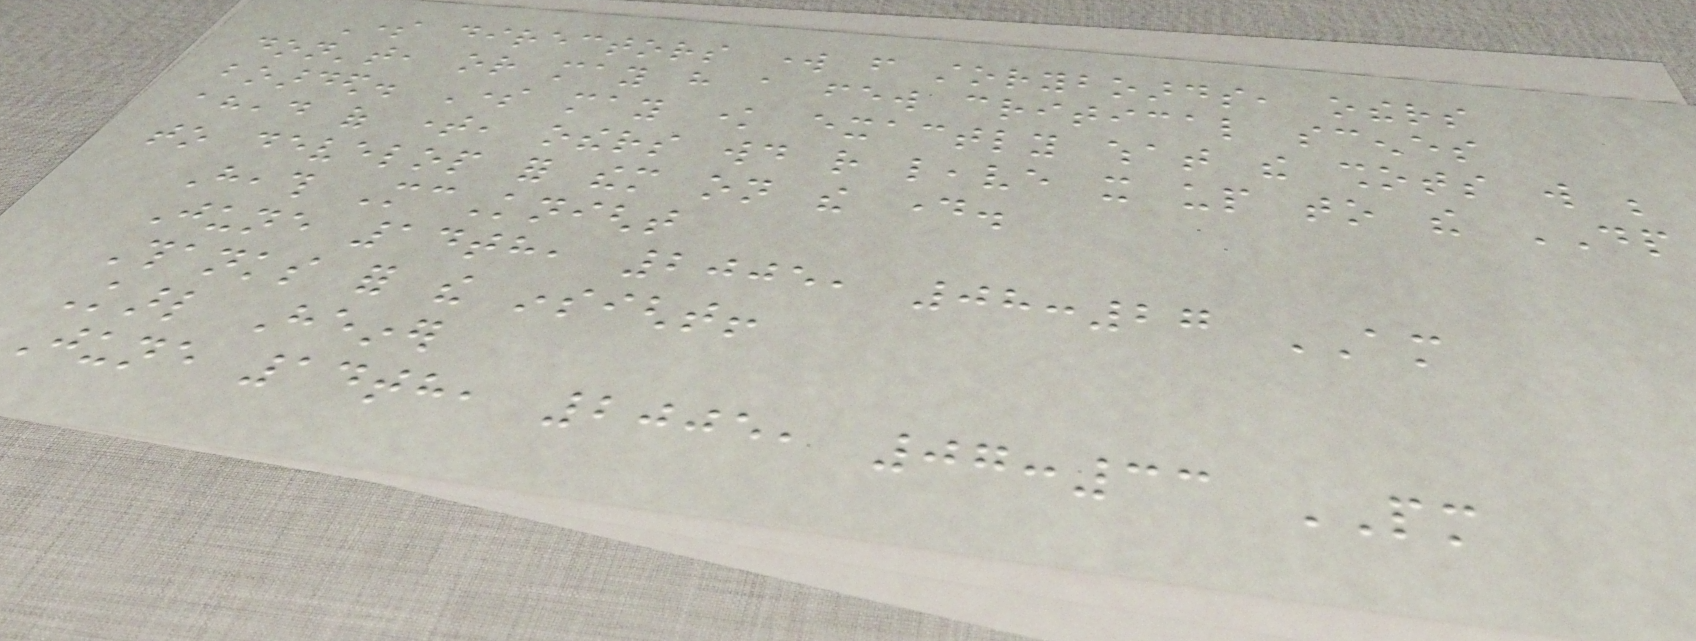Some directors work from storyboards, others
don't, or may have a few critical scenes
boarded. Some may know exactly what the shots will be
ahead of time, others would rather leave it up to the DP
to develop for them on the day.
Heath McKnight
June 14th, 2005, 08:27 AM
Thanks for the insight!
Karl Heiner
June 14th, 2005, 07:33 PM
